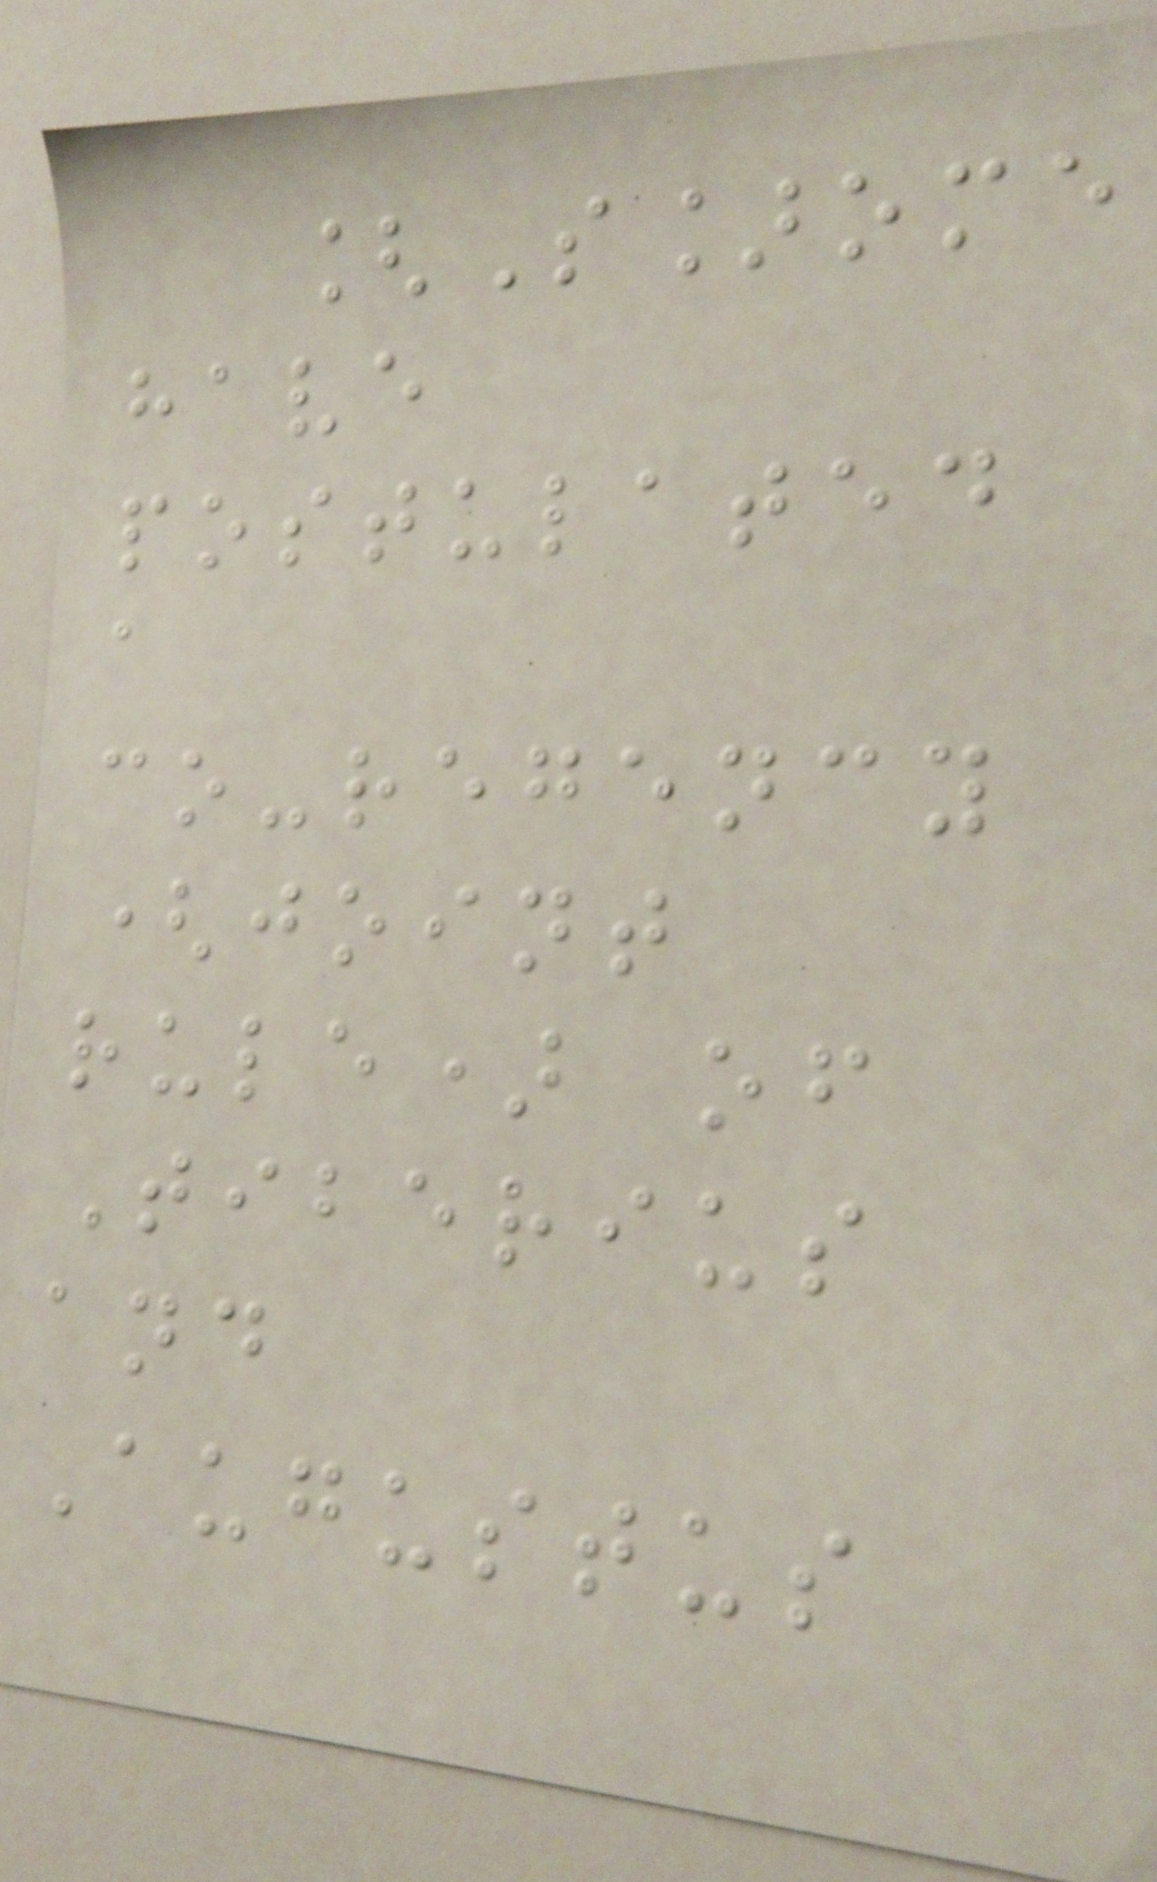[S]ome
have
postulated
a
co-regency
(joint
rule) of
Tiberius
and
Augustus
